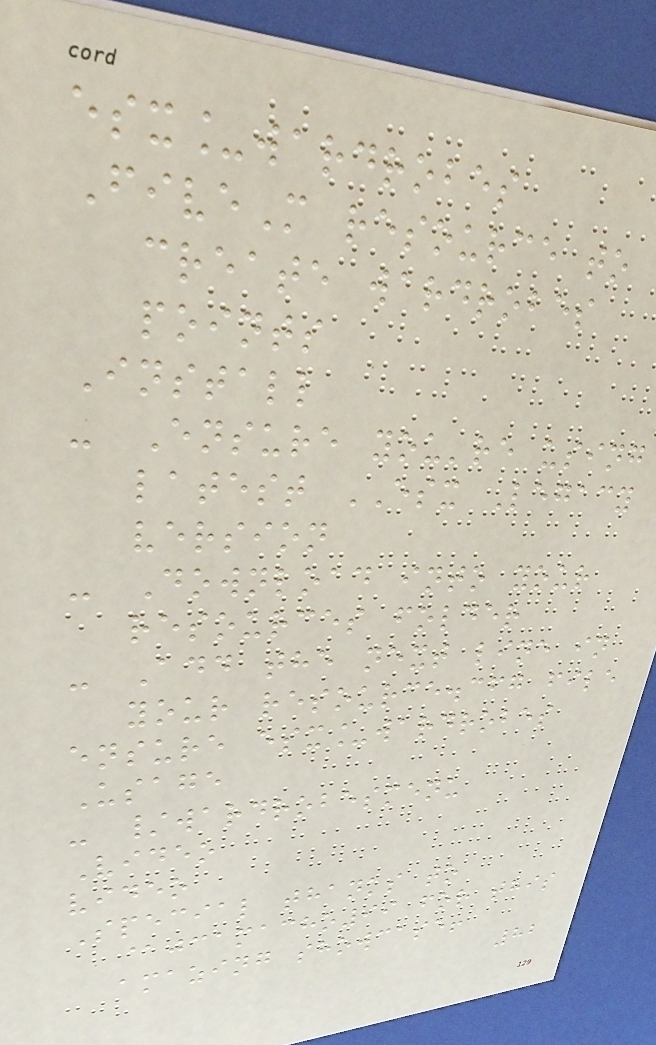esx_wardrobes
FiveM resource to
create wardrobes
points
Install
- Ensure you're using
latest ESX Legacy
version
- Download into your
resources folder
- Add the next line in
your resource.cfg file
ensure esx_wardrobes
Usage
- /wardrobesmenu
Video
video
Special thanks to
@jcamacho99 for this
amazing showcase!
82
